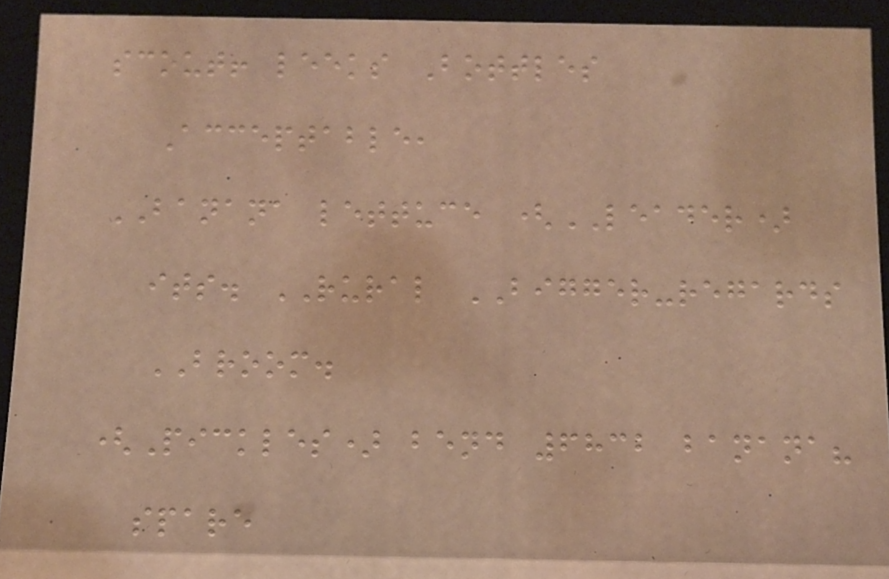scout! leeks Bottles
Acceptable,
BANANA lettuce (LEADER)
its. RURAL BIGGER-regards
BROOM.
(Pickles) bend 6832 banana?
spare
